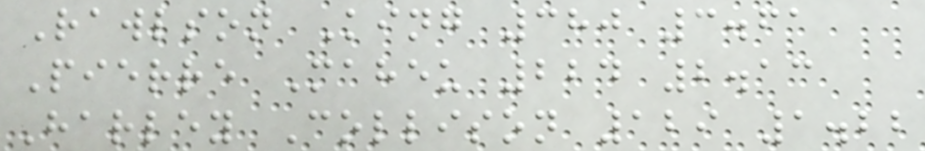Rawlson King 380 3.61
Pierre Maheu 224 2.13
Harley Collison 129 1.22
